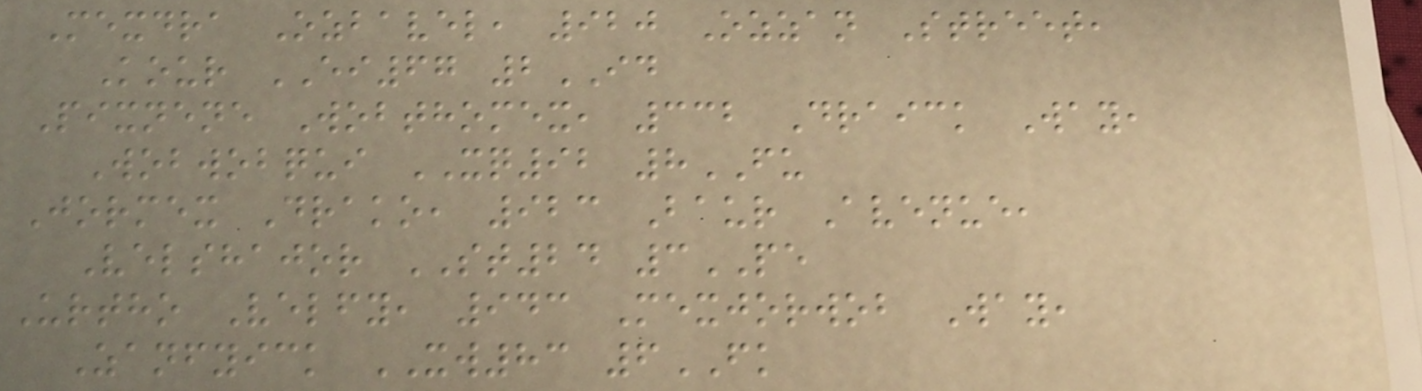Mexdra Ozbavel, 920 Ozzan Street,
Kour EI67 2ID
Pixnene Wobthomex, 332 Draick Way,
Wobwobqui XQ92 8FU
Jormex Drako, 923 Baur Avenue,
Velshajor ST24 3PE
Urtho Velfy, 943 Mexjorwob Way,
Zanfyick XW83 6FK
